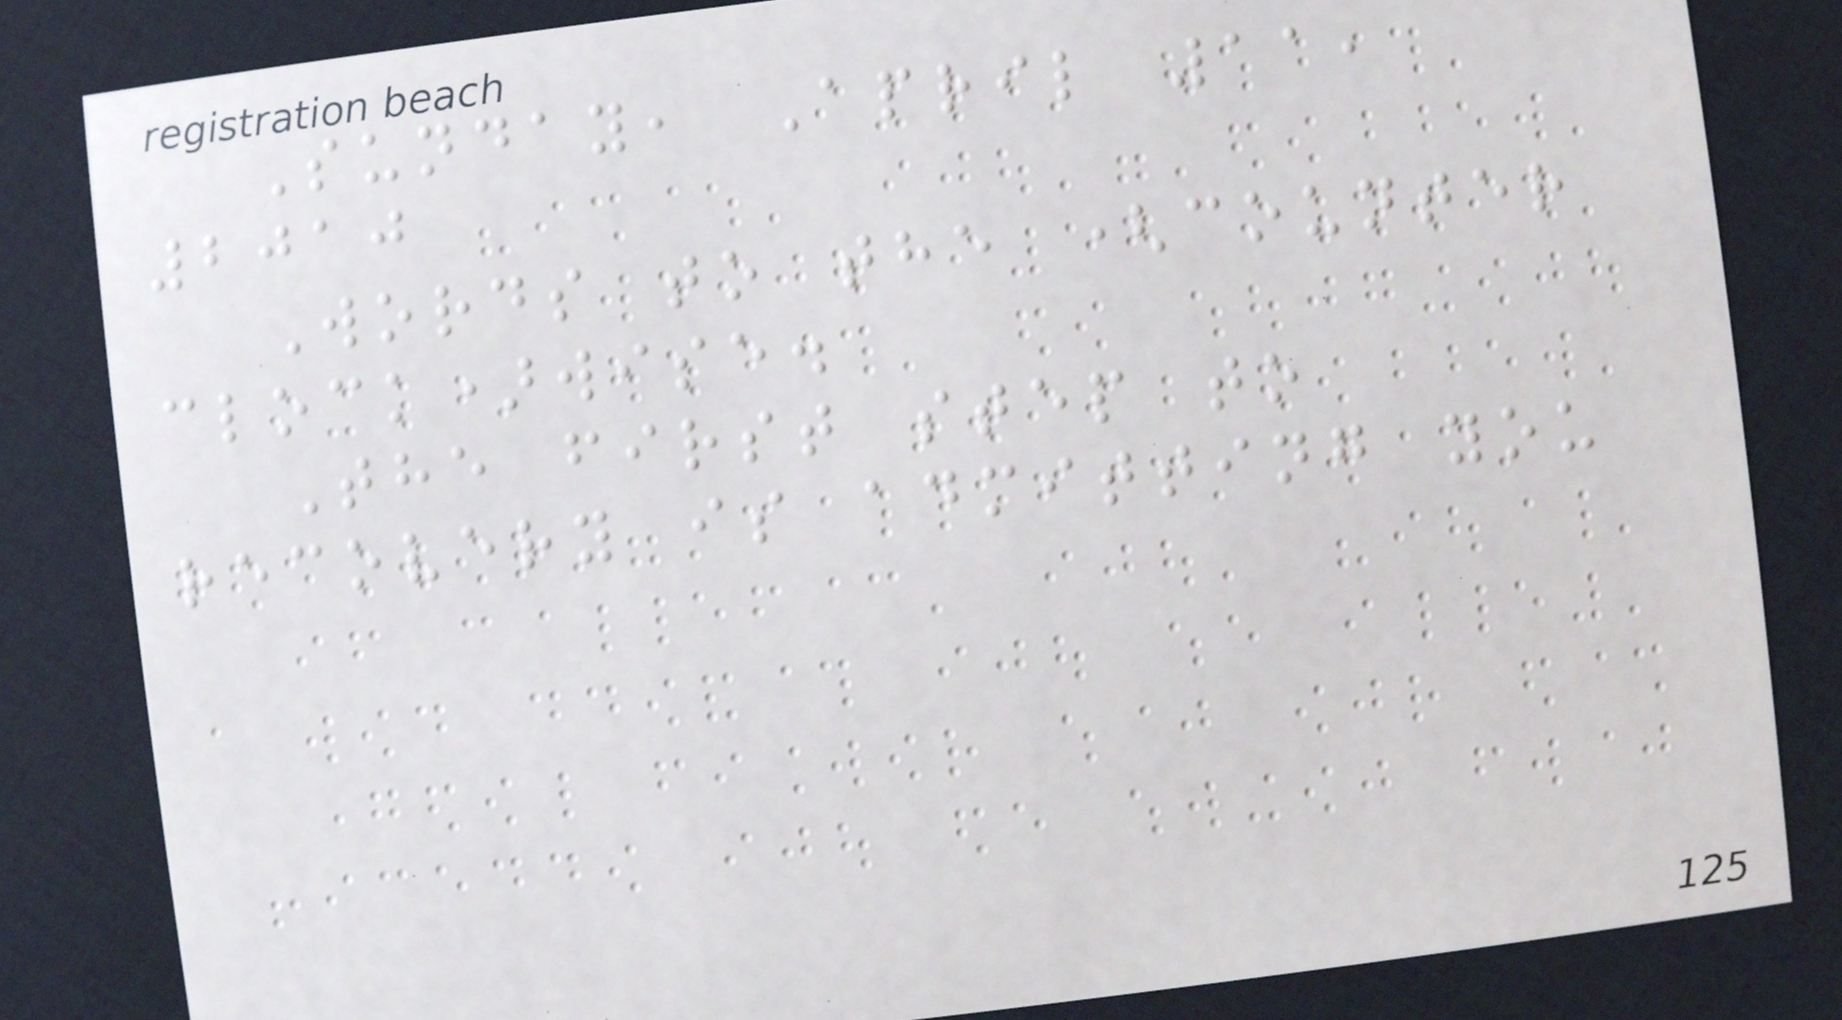Sunday, April 11,
2010
Words to the (counter
clock)wise.
The first step to
recovery is admitting you
